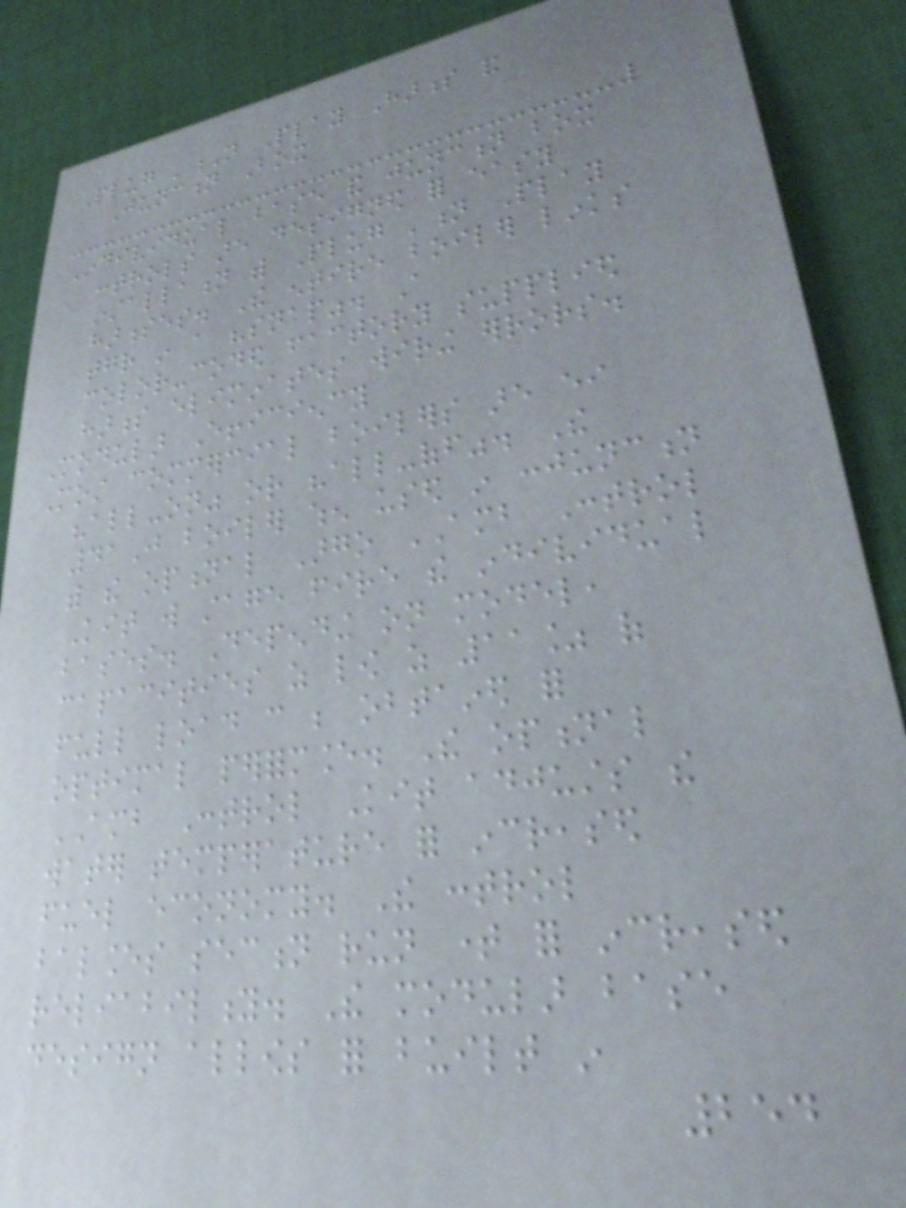Plug 'N Play Harness and
Junction Box
Individual base and junction box
controls are designed for easy
installation with Plug 'n Play
harnesses. The entire boiler links
together in a "snap". A
color-coded factory supplied
harness eliminates wiring errors.
Modular Efficiency
Most commercial boilers are either
"all-on" or "all-off". The
41J boiler when used in conjunction
with the optional Argo AMB Control
Kit will stage fire the individual
bases. Depending on model,
capacities as low as 11% of
full load can be obtained for
optimal performance. The optional
AMB Control Kit adjusts the
water temperature for increased
fuel economy. The control
balances section run time for increased
reliability. The modular base
design allows for built in
254
